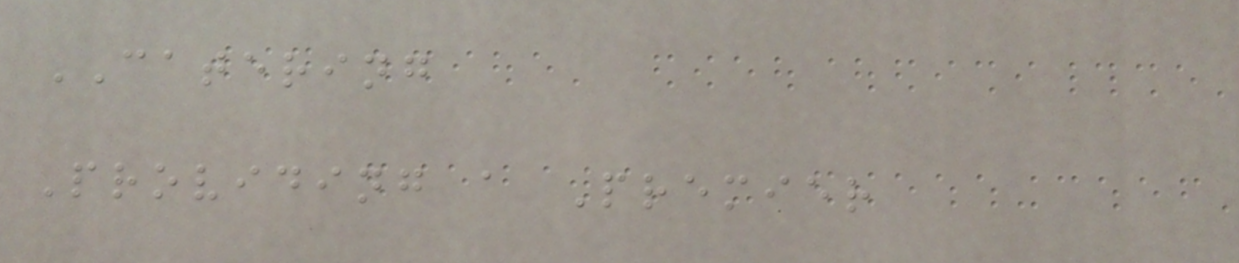CATERING
Providing a Premier
